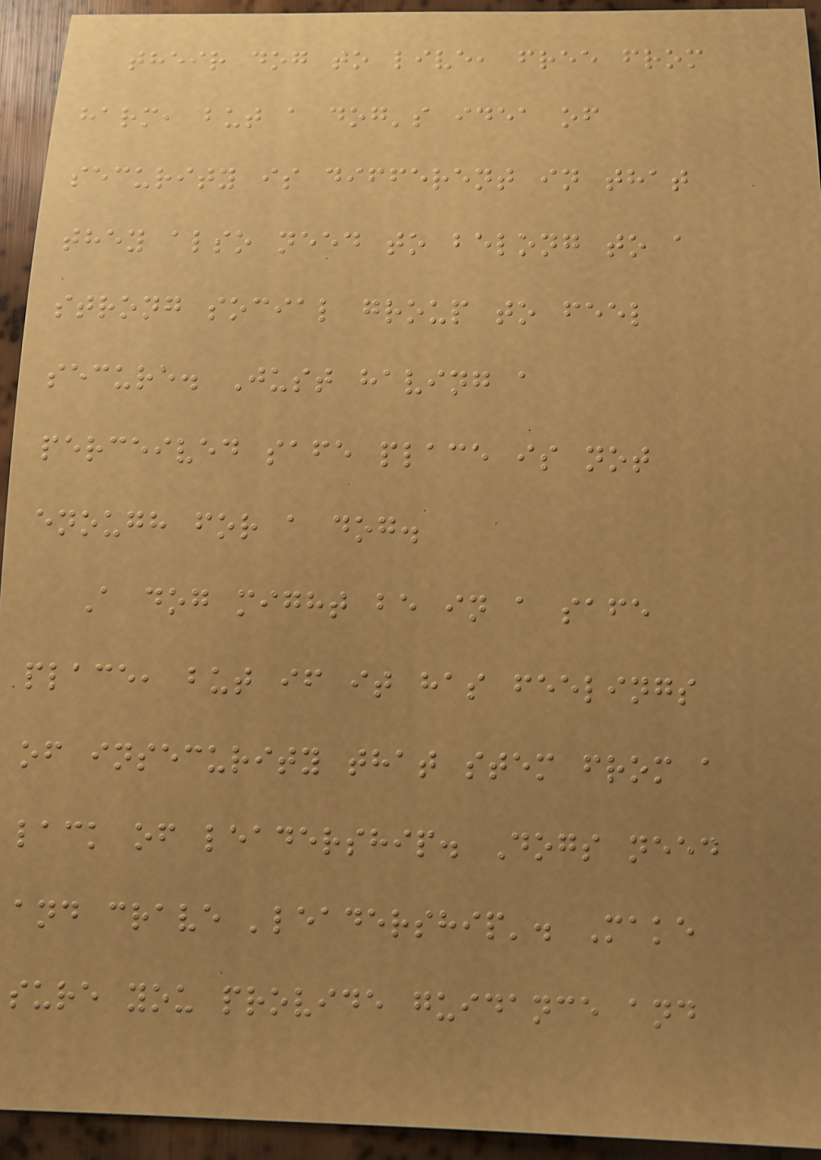their dog to live, free from
harm, but a dog's idea of
security is different in that
they also need to belong to a
strong social group to feel
secure. Just having a
perceived safe place is not
enough for a dog.
A dog might be in a safe
place, but if it has feelings
of insecurity that stem from a
lack of leadership. Dogs need
and crave 'leadership'. Make
sure you provide guidance and
